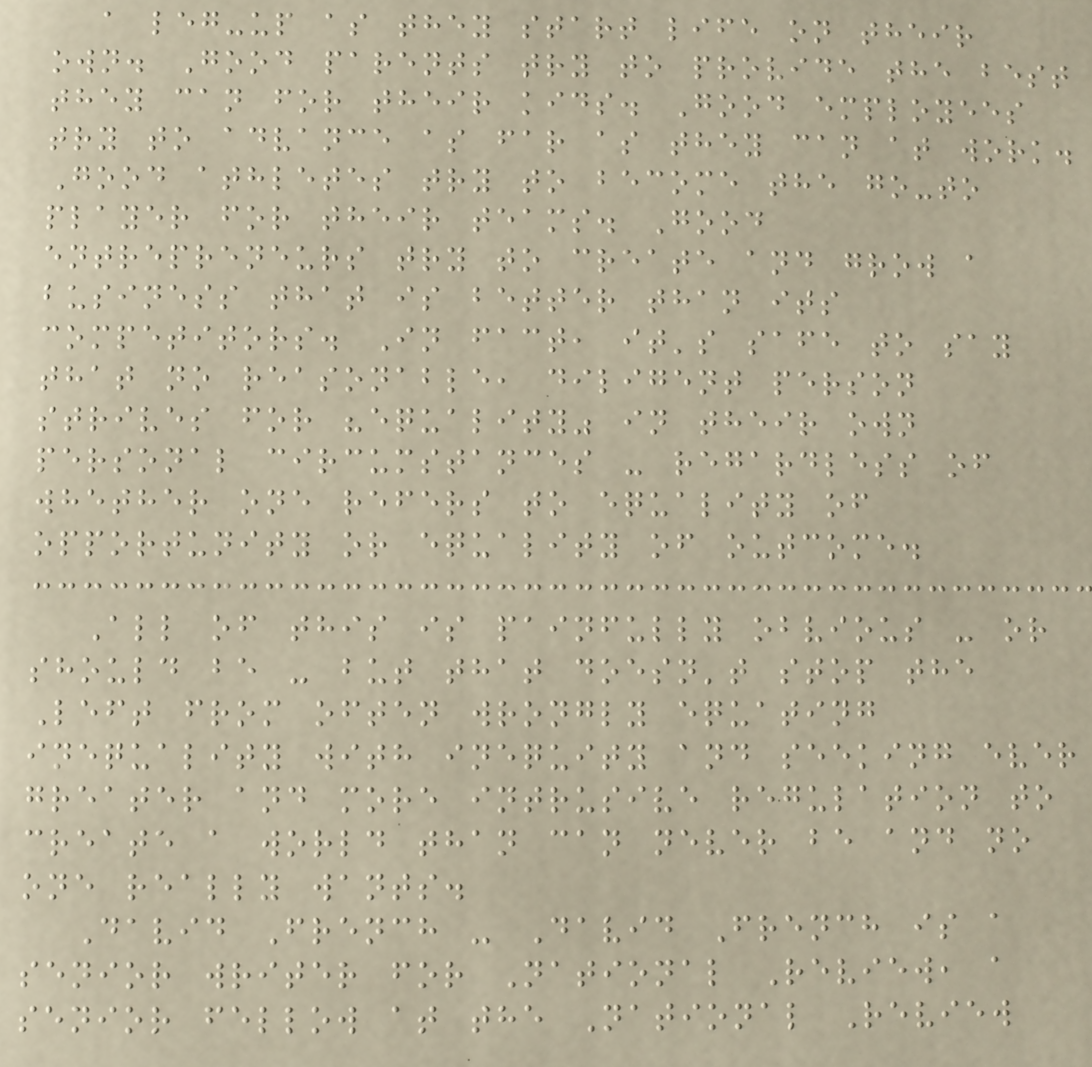a leg-up as they start life on their
own. Good parents try to provide the best
they can for their kids. Good employees
try to advance as far as they can at work.
Good athletes try to become the go-to
player for their teams. Good
entrepreneurs try to create and grow a
business that is better than its
competitors. In fact, it's safe to say
that no reasonable, diligent person
strives for "equality" in their own
personal circumstances - regardless of
whether one refers to equality of
opportunity or equality of outcome.
All of this is painfully obvious - or
should be - but that doesn't stop the
Left from often wrongly equating
inequality with inequity and seeking ever
greater and more intrusive regulation to
create a world than can never be and no
one really wants.
David French - David French is a
senior writer for National Review, a
senior fellow at the National Review
